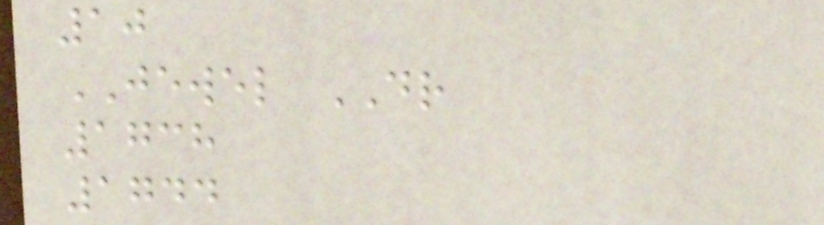10
JEWEL DR
1738
1744
